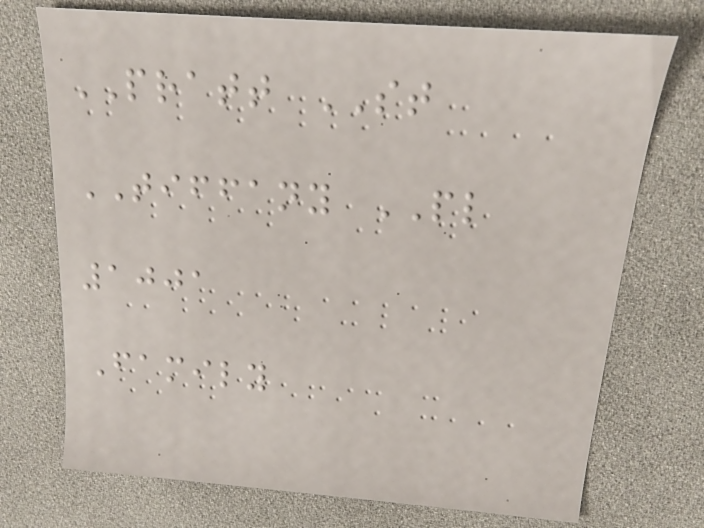PRATT ST
TIFFANY PL
1001
Family
